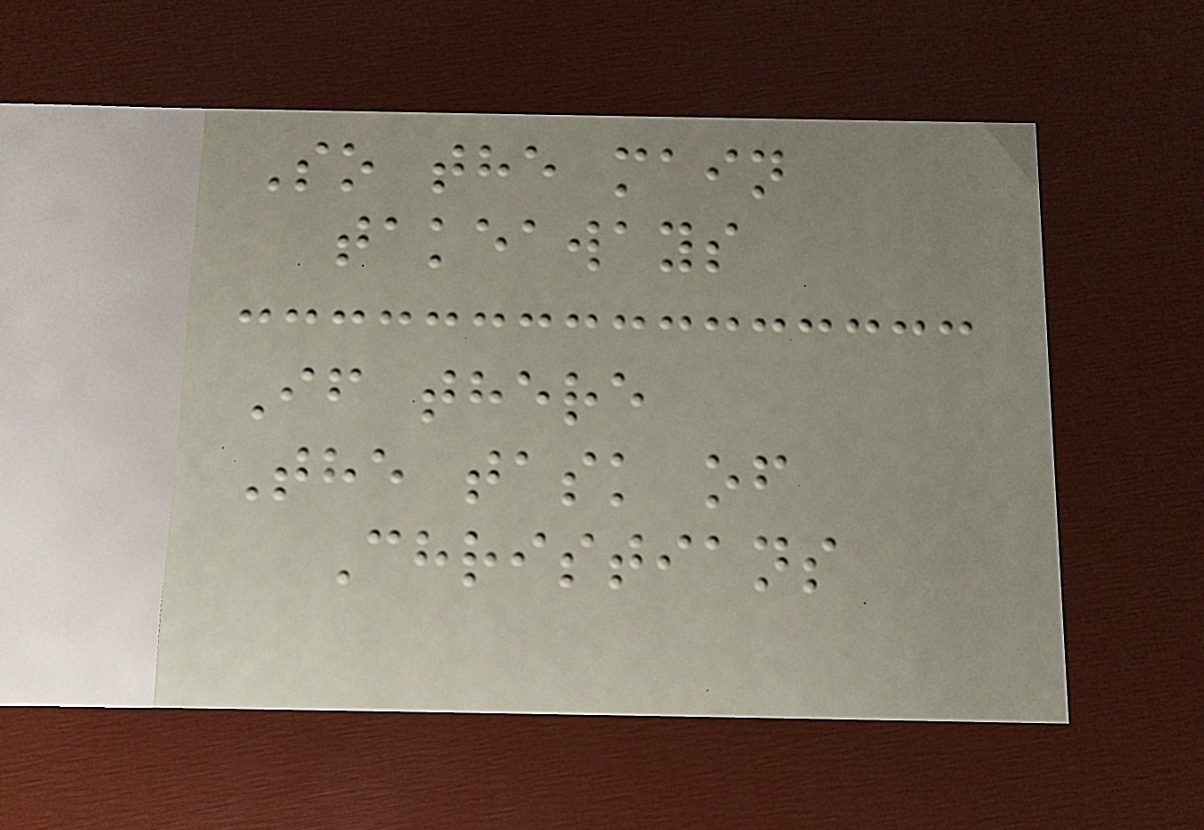So the main
takeaways
If there
The task of
Christians
